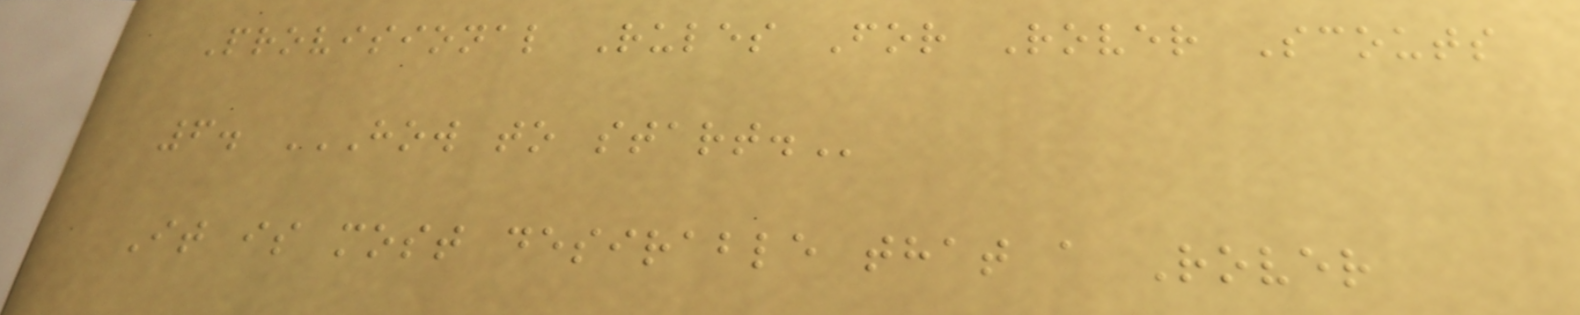Provisional Rules For Rover Scouts
6. HOW TO START.
It is most desirable that a Rover
